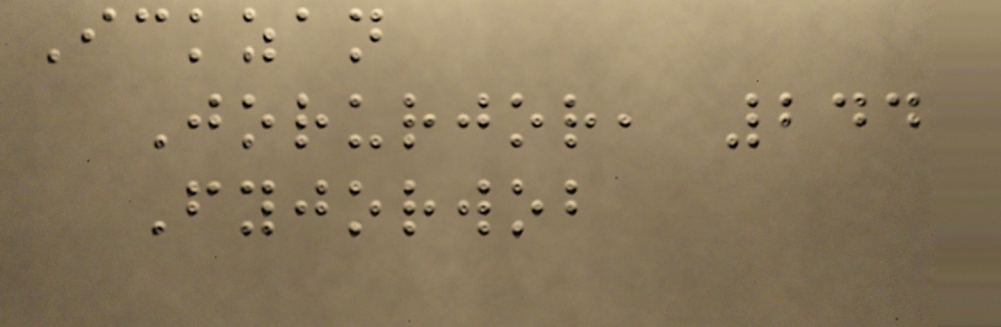Ickzan
Jorurjor, 244
Fyjorwob
